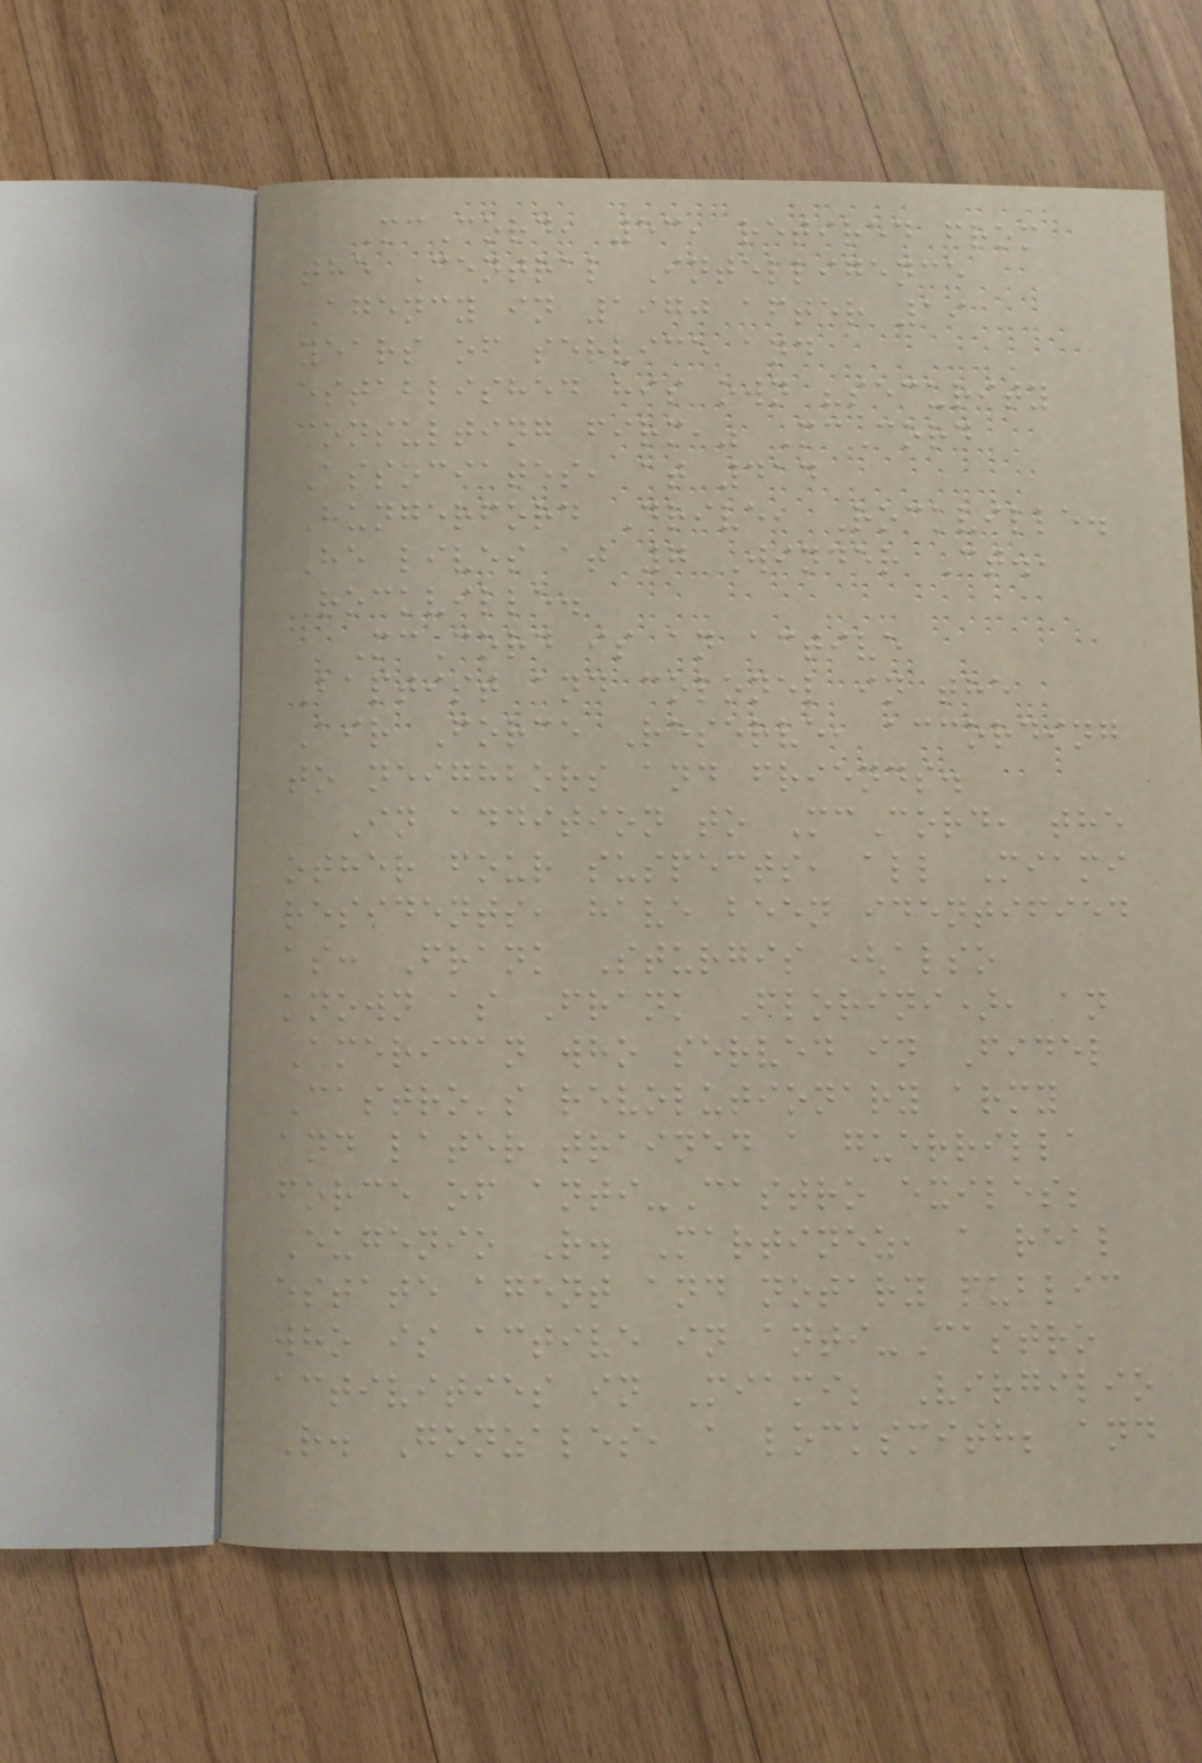McCord, 53, retired from
the Central Intelligence
Agency in 1970 after 19
years of service and
established his own "security
consulting firm," McCord
Associates, at 414
Hungerford Drive, Rockville.
He lives at 7 Winder Ct.,
Rockville.
McCord is an active
Baptist and colonel in the
Air Force Reserve, according
to neighbors and friends.
In addition to McCord, the
other four suspects, all Miami
residents, have been identified
as: Frank Sturgis (also
known as Frank Florini), an
American who served in Fidel
Castro's revolutionary army
and later trained a guerrilla
force of anti-Castro exiles;
Eugenio R. Martinez, a real
estate agent and notary public
who is active in anti-Castro
activities in Miami; Virgilio
R. Gonzales, a locksmith; and
